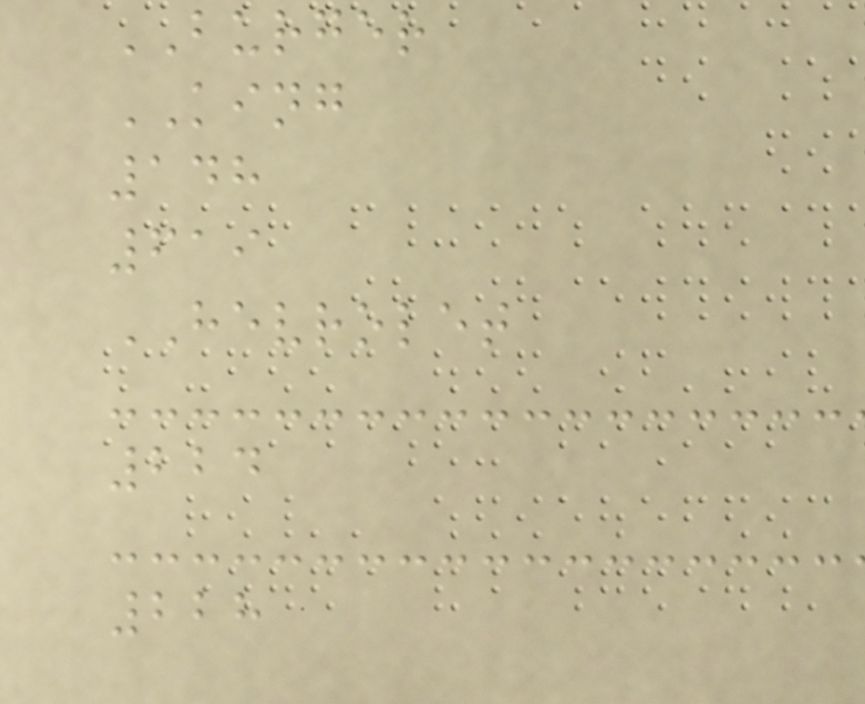BURGER
KING
148
619
HEVROLET
224
228
